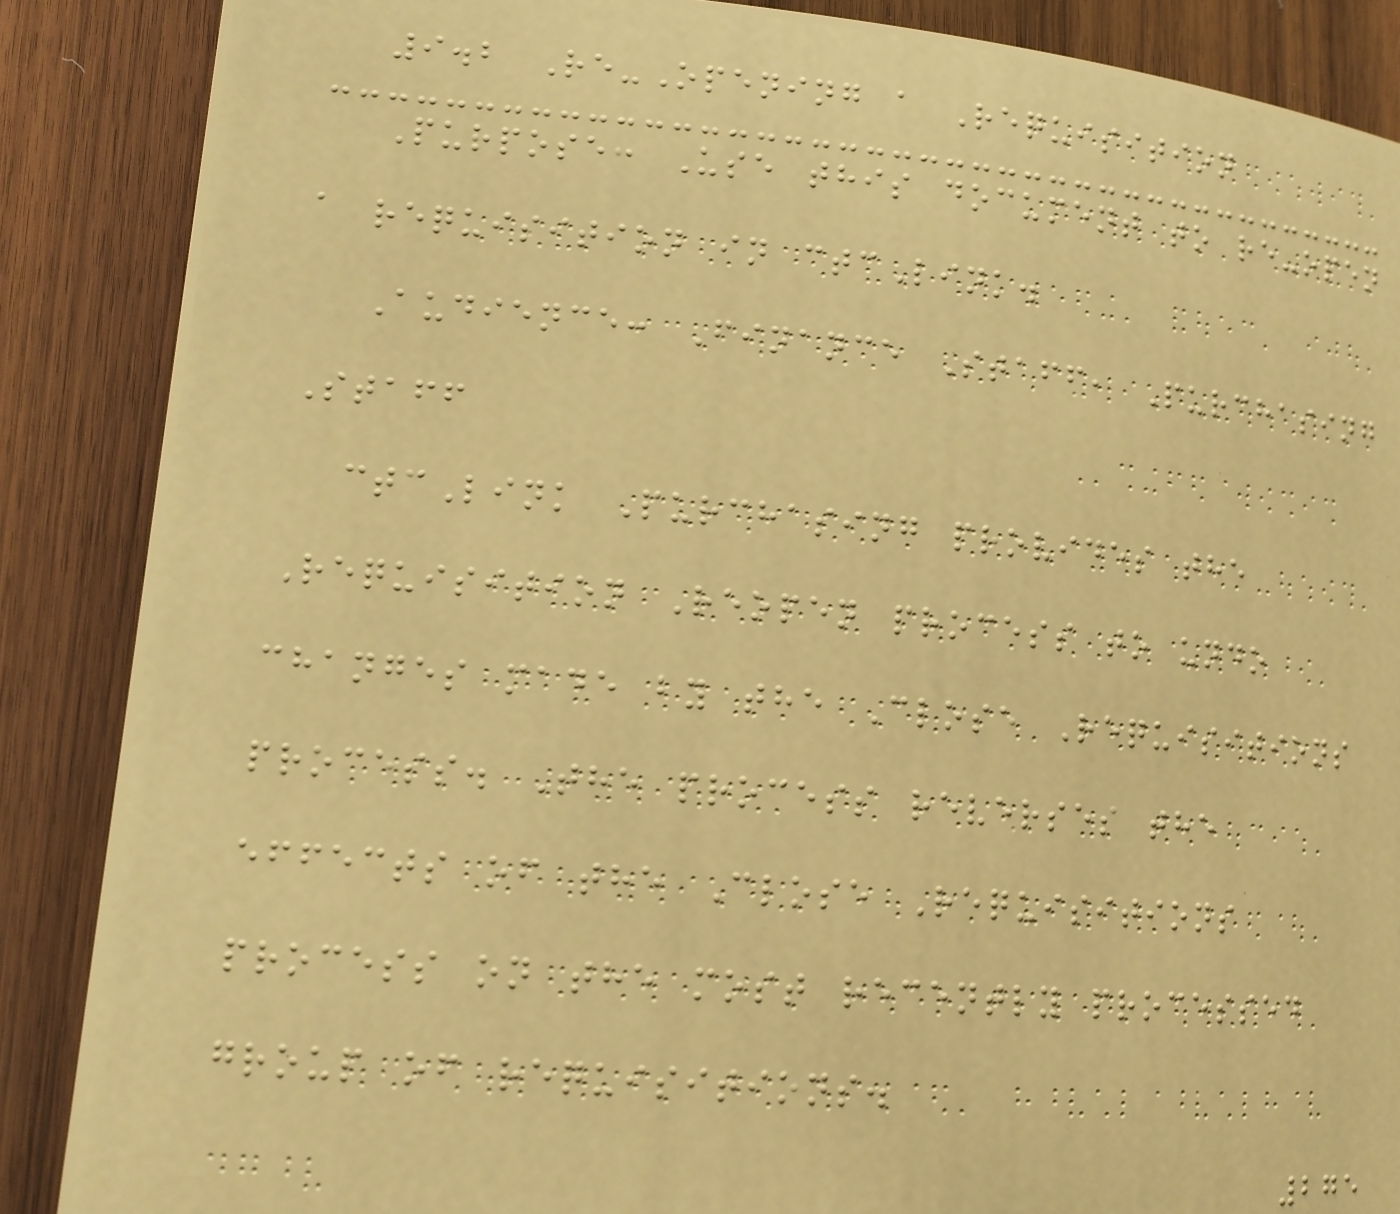9.2 Re-Opening a Requisition
Purpose: Use this document to re-open
a requisition in ctcLink.
Audience: Finance Staff, Purchasing
Staff
ctcLink Purchasing provides the
Requisition Reopen process to undo
changes made by the Close Requisitions
process. The process reverses the
effects of the Close Requisitions
process on the most recently processed
group of requisitions.
275
